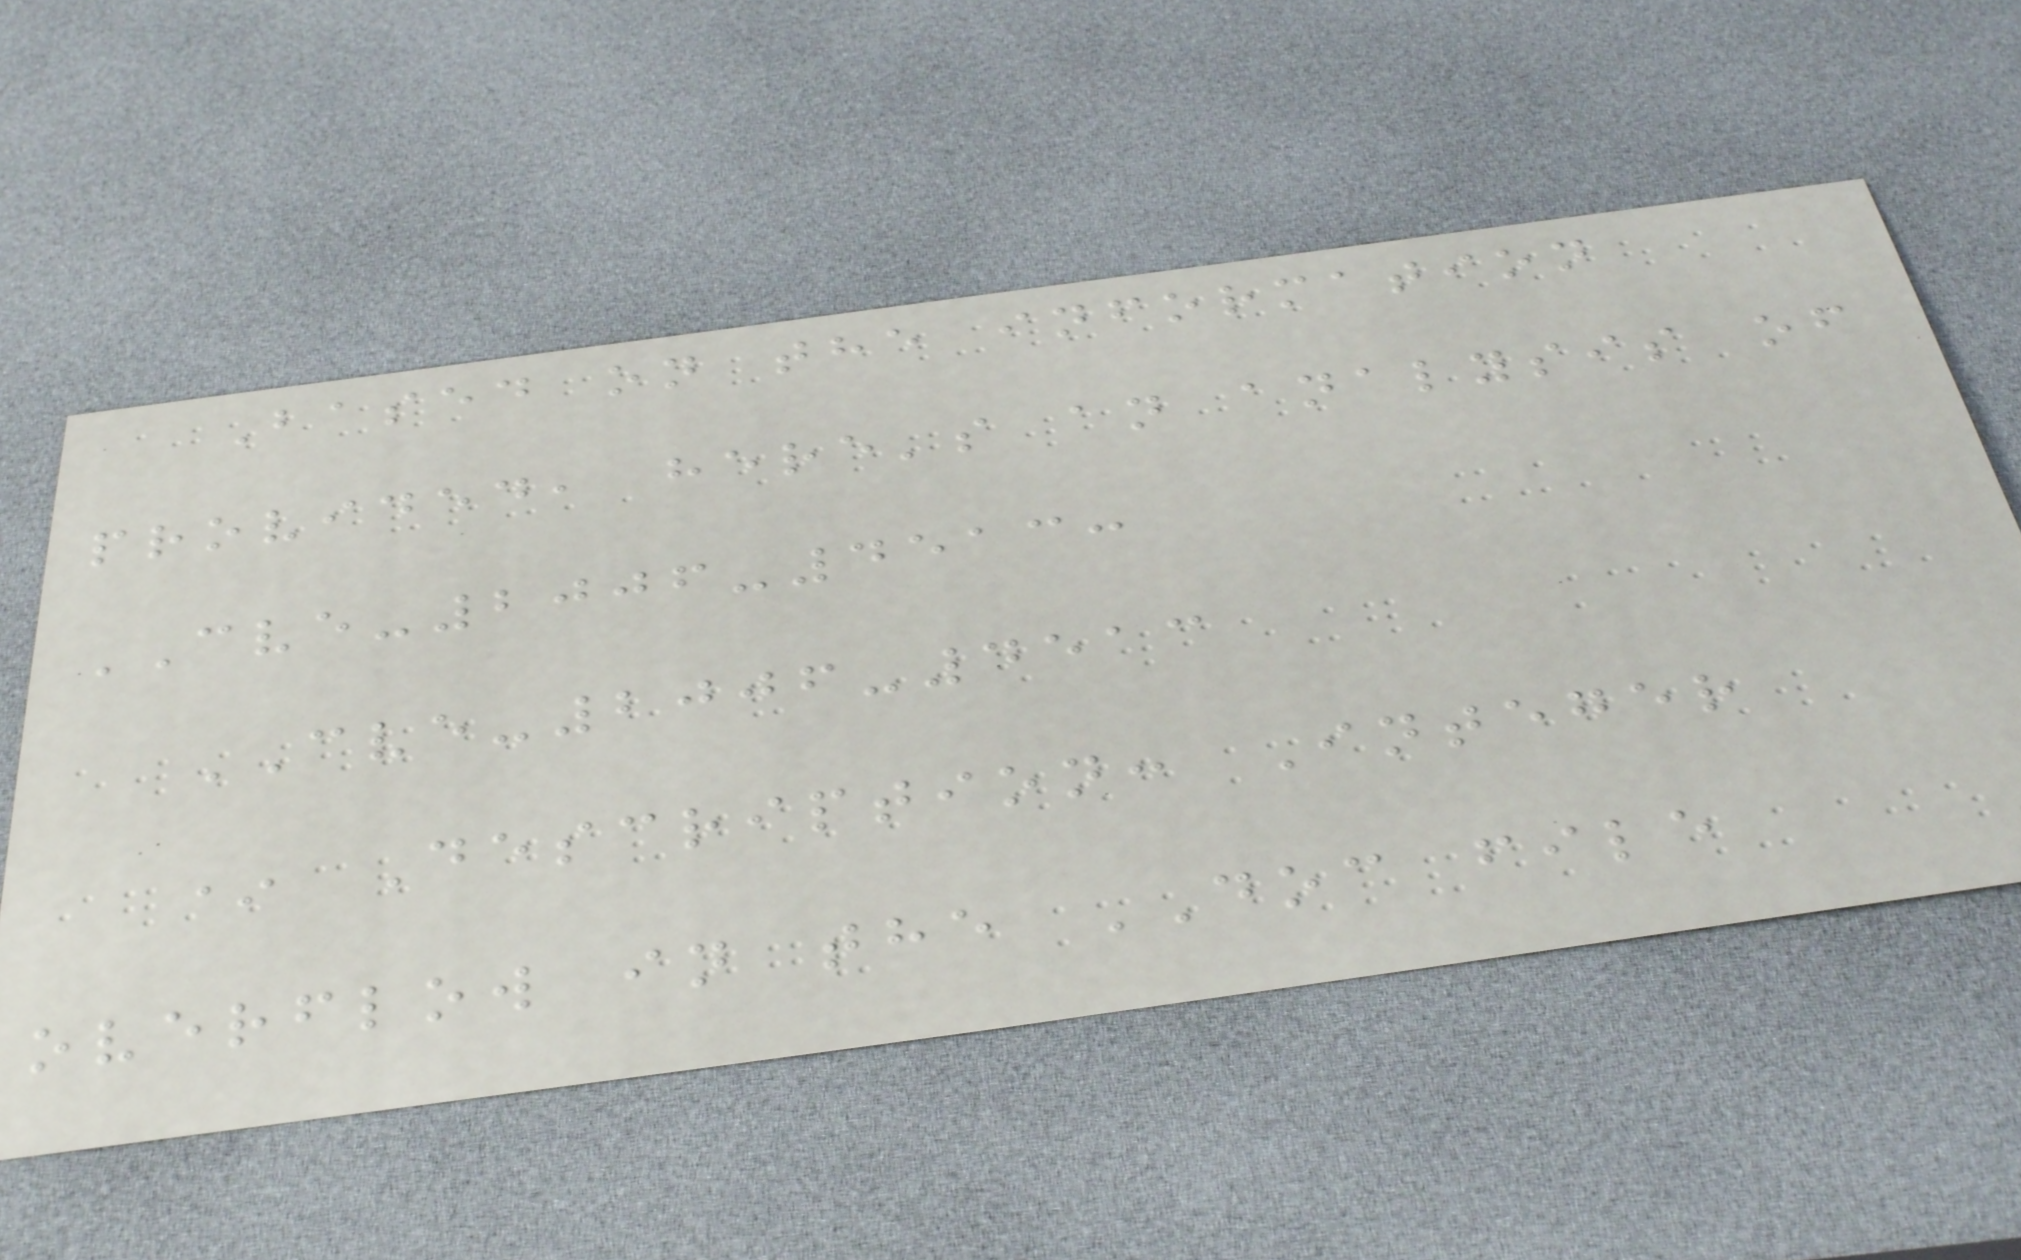Based on the information
provided, here's an analysis of
CVE-2006-4513:
CVE-2006-4513
* Description: Integer
overflow in the DOC file
